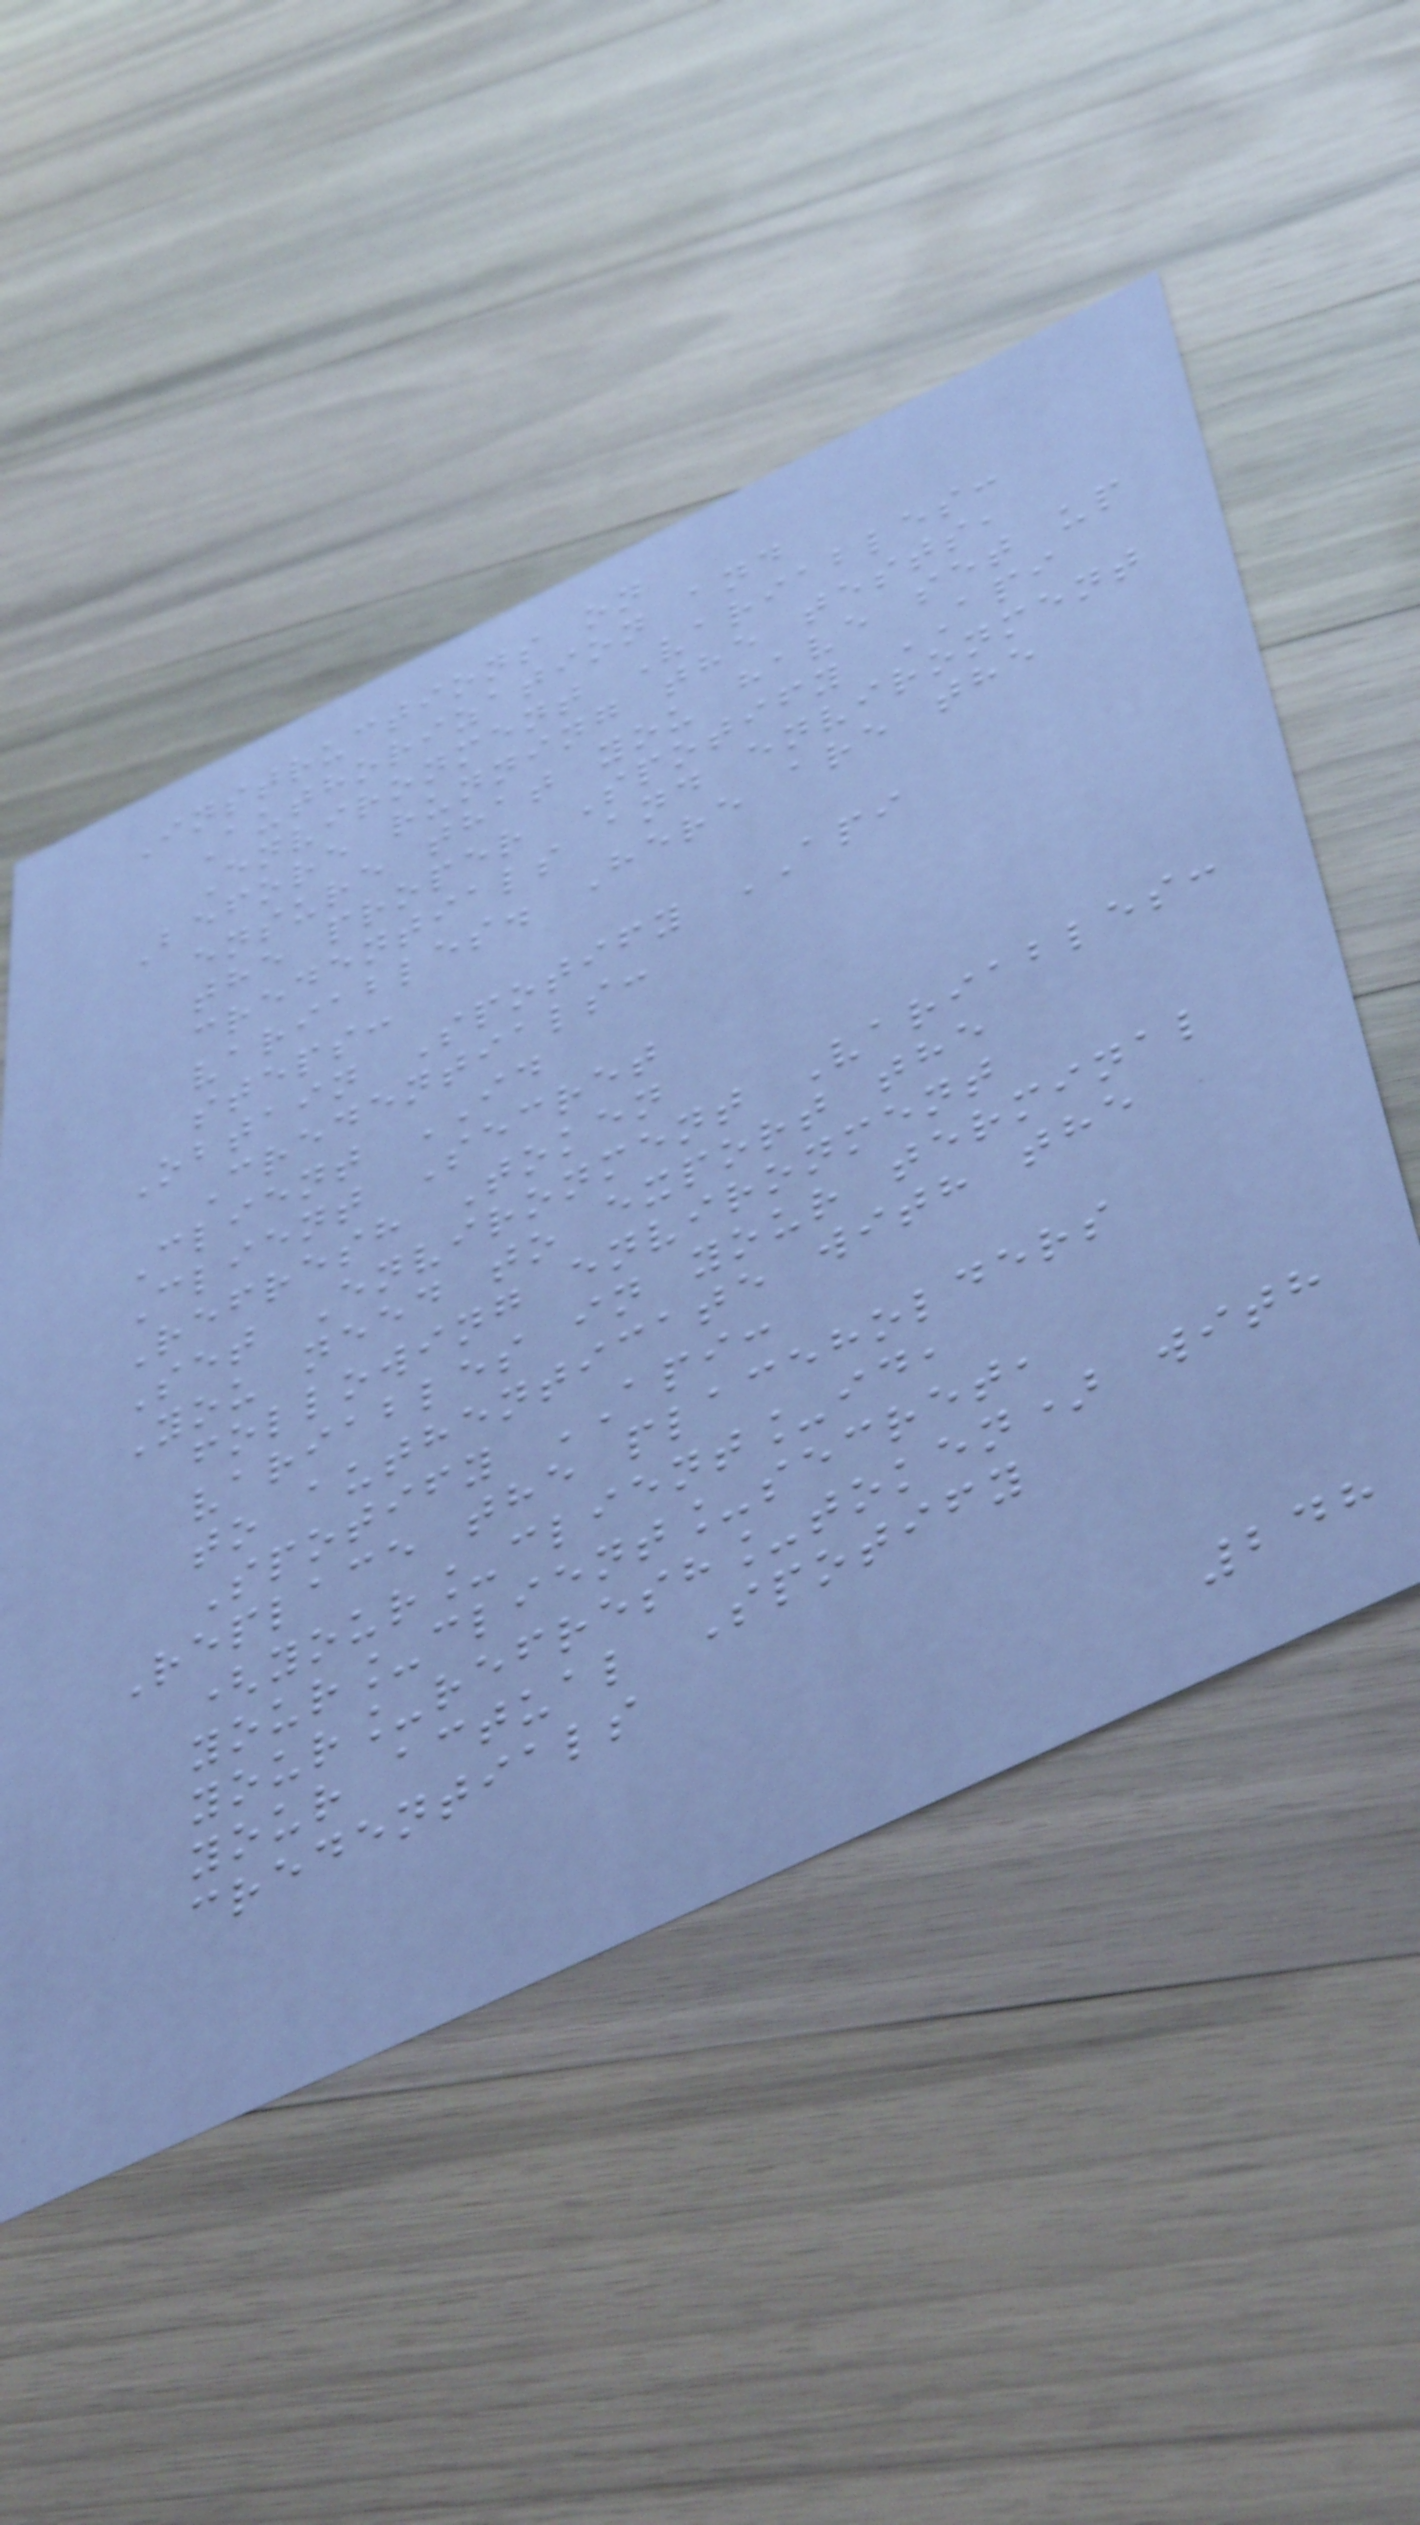Instructions on
Authorization and
Environment Variables:
Before running the tests,
ensure that you have set up
the proper Spotify API
credentials and environment
variables. Here are the
steps:
Obtain Spotify API
Credentials:
Client ID
Client Secret
Refresh Token
Set Environment Variables:
You need to export the
following environment
variables in your terminal
to authenticate with the
Spotify API:
Replace the placeholders
(your_client_id,
your_client_secret,
your_refresh_token) with
your actual Spotify
credentials
248
